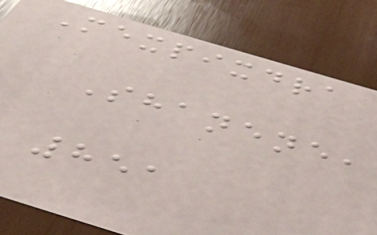Mexpixdra
Shanene,
851
